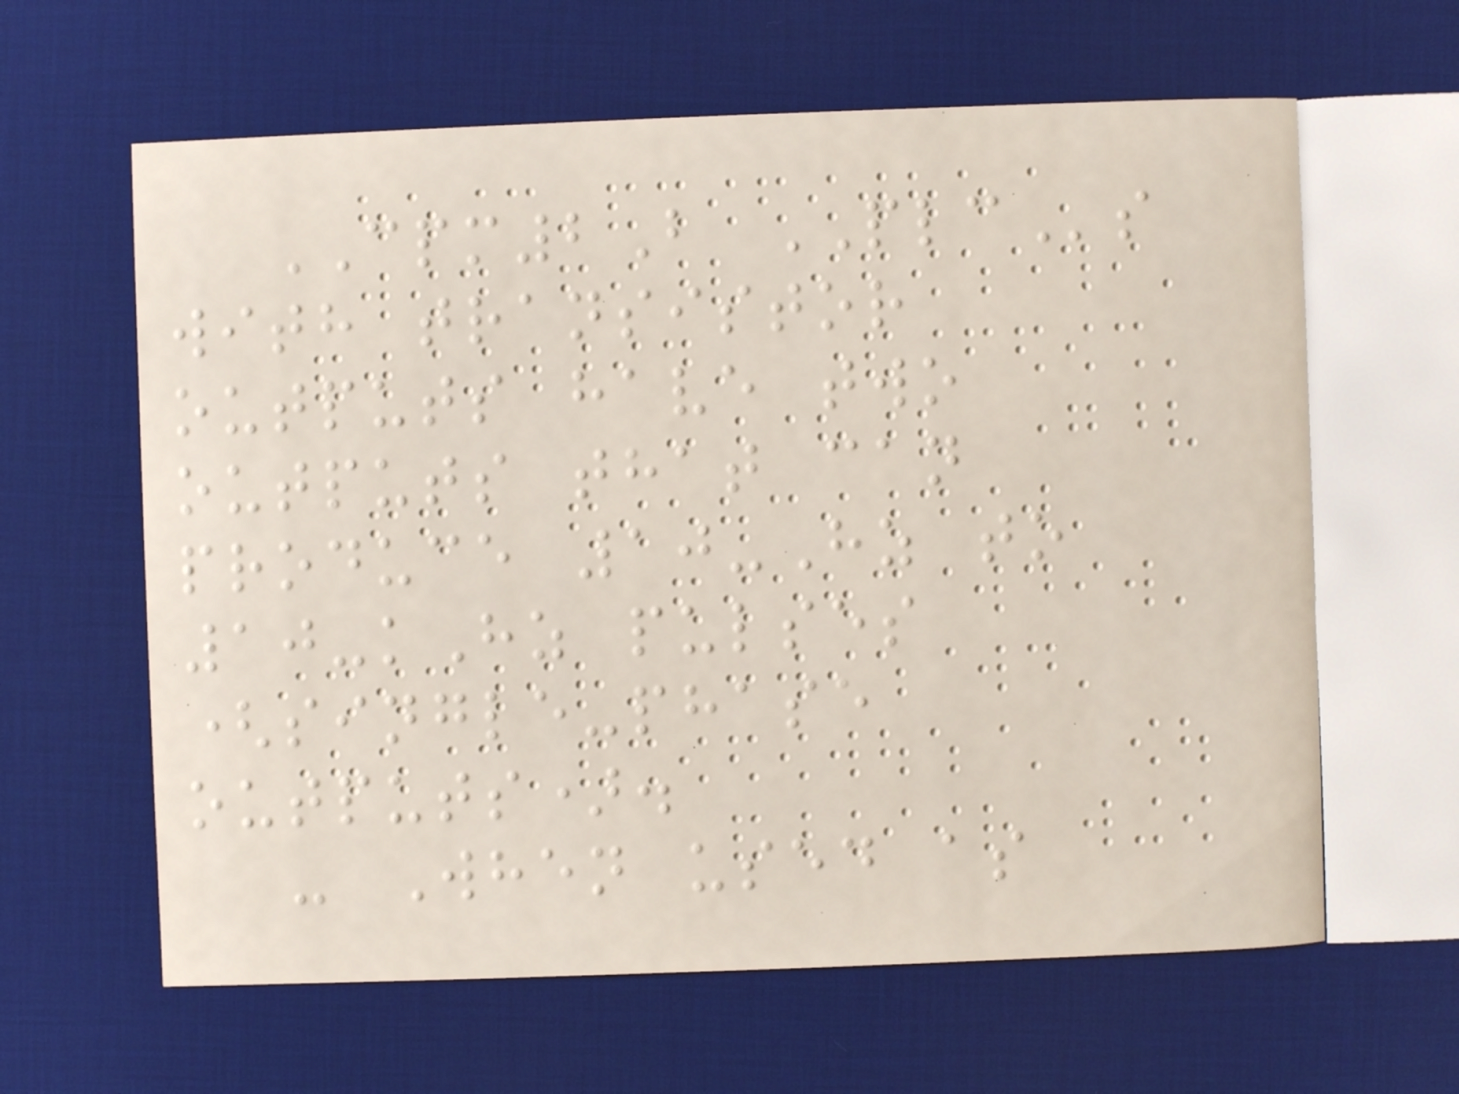CPM2B PLCs
with transistor
outputs have two
outputs that can
produce 10-Hz to
10-kHz pulses
(single-phase
outputs).
- When used as
